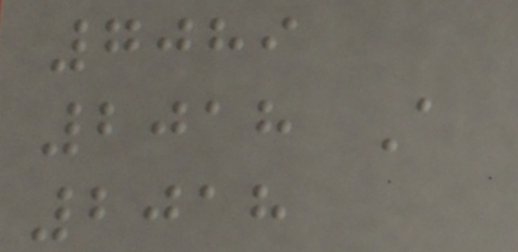7089
2018 A
2018
